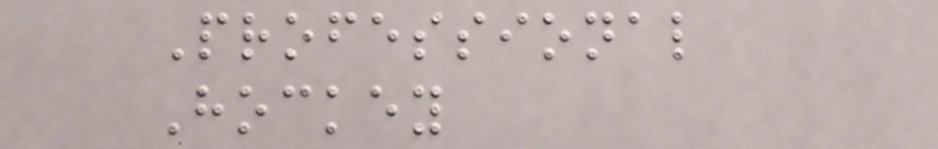Professional
Hockey
